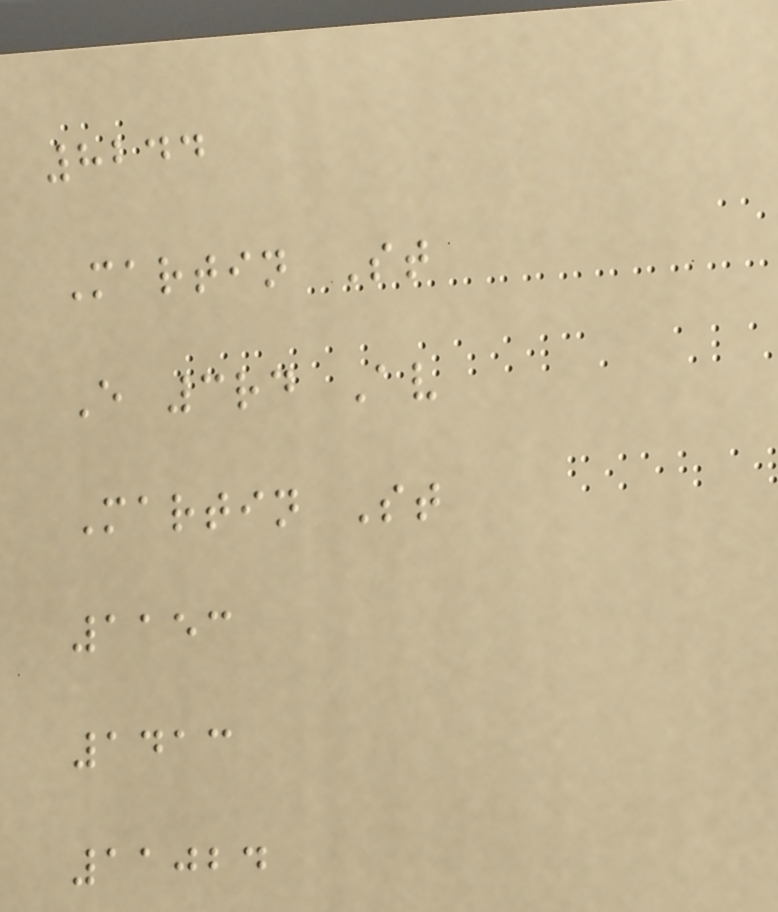8244
Martin St
E 3rd Av
Martin St
1153
1413
11024
